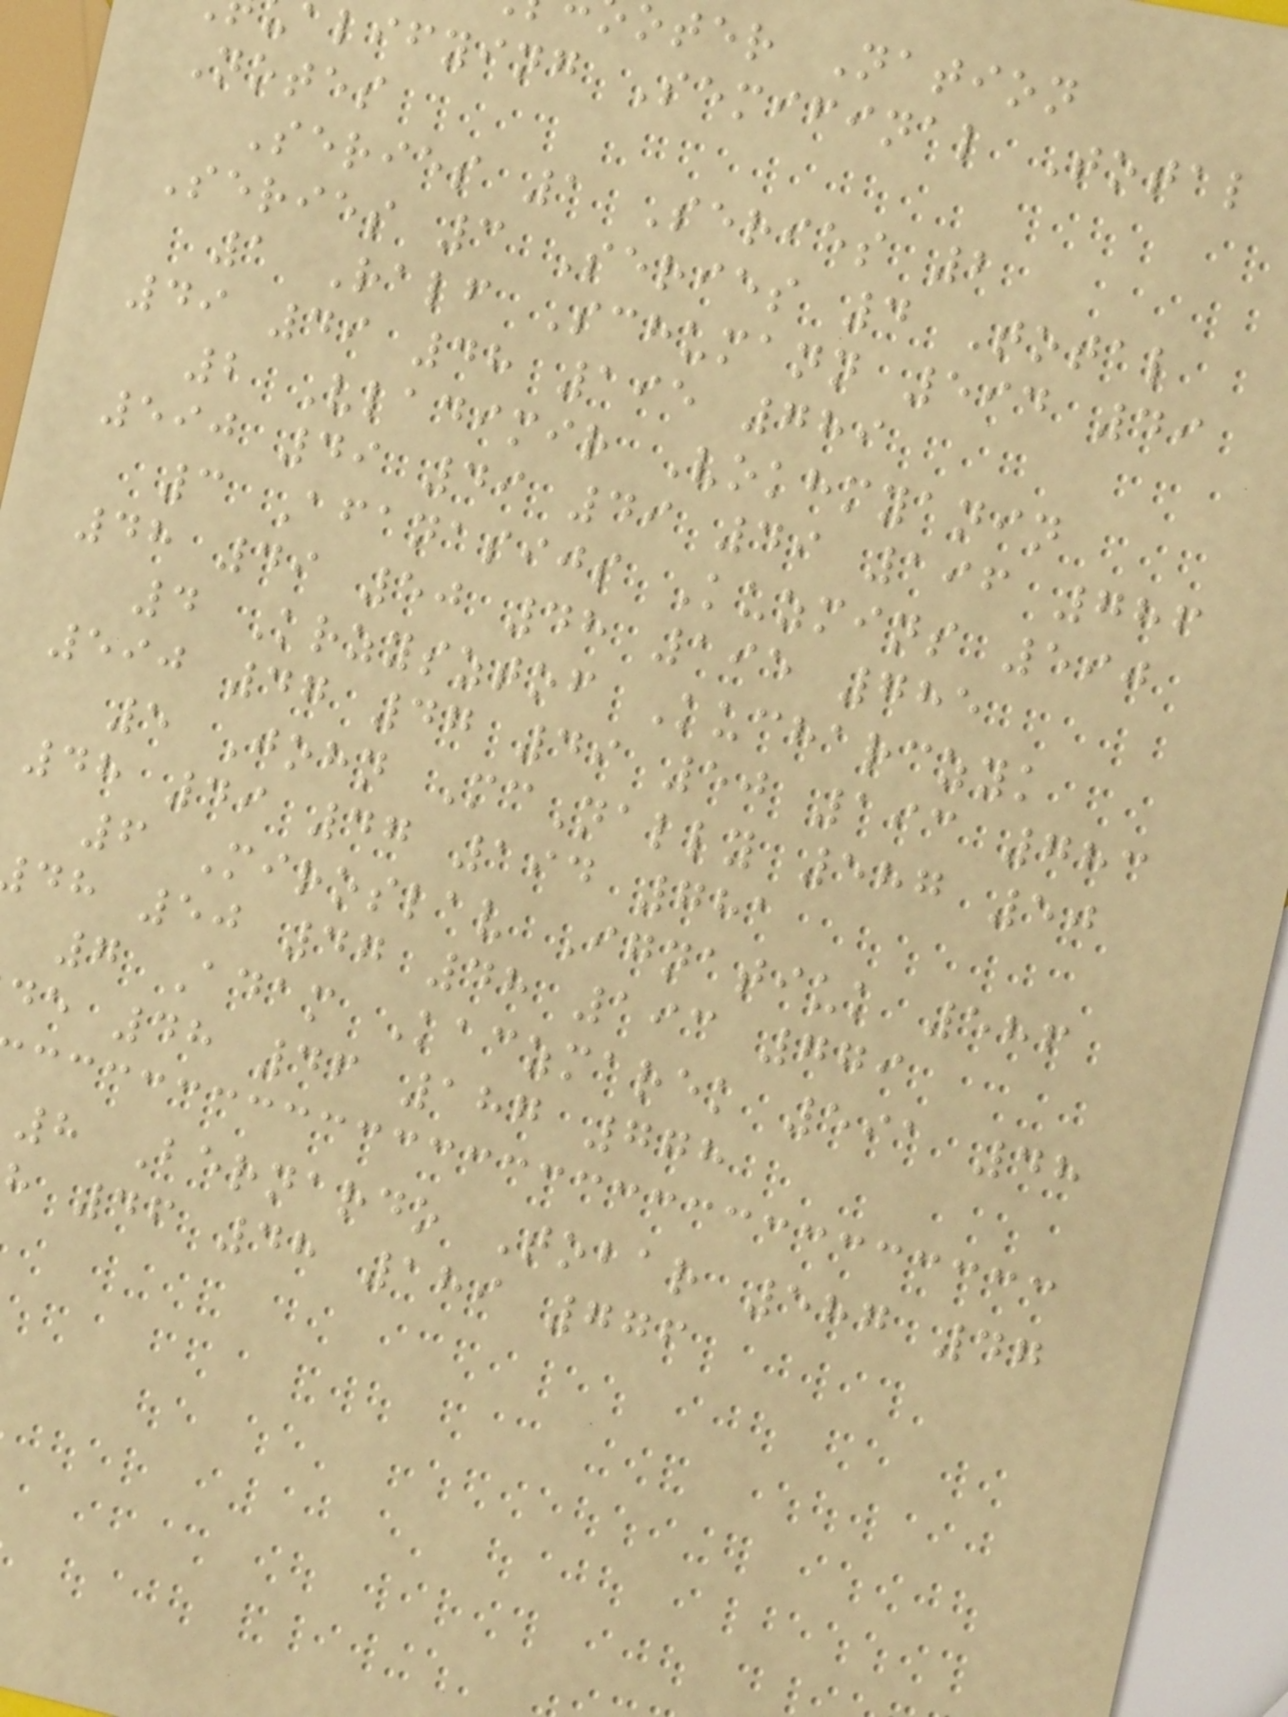oter Nation
alifying Semifinal Total
Notes
Series 1 Series 2
Series 3 Series 4 Total
1 Ralf Schumann 594 49
49 49 48 195 789
2 Vladimir Vokhmyanin
590 49 49 49 49 196 786
3 Afanasijs Kuzmins 590
48 49 50 48 195 785
4 Krzysztof Kucharczyk
590 47 47 49 50 193 783
5 John McNally 587 50
48 49 47 194 781
6 Miroslav Ignatiuk 586
dh 50 47 48 193 779
7 Adam Kaczmarek 591 48
de 48 46 187 778
8 Bernardo Tobar 587 47
h 46 48 189 776
